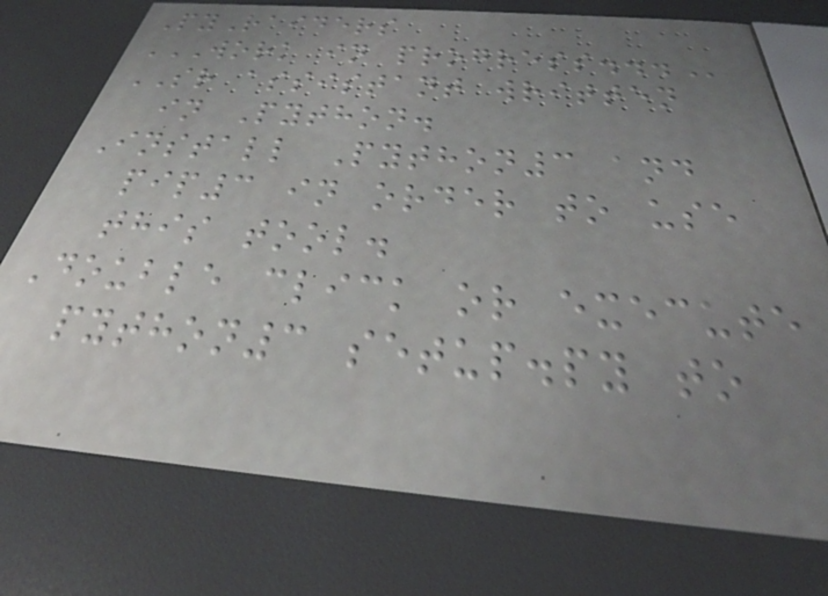PyRaiders
WORK IN PROGRESS...
SR assistant written
in Python.
Install Python3 and
pip3 in order to use
this tool.
Double click or execute
python3 setup.py to
